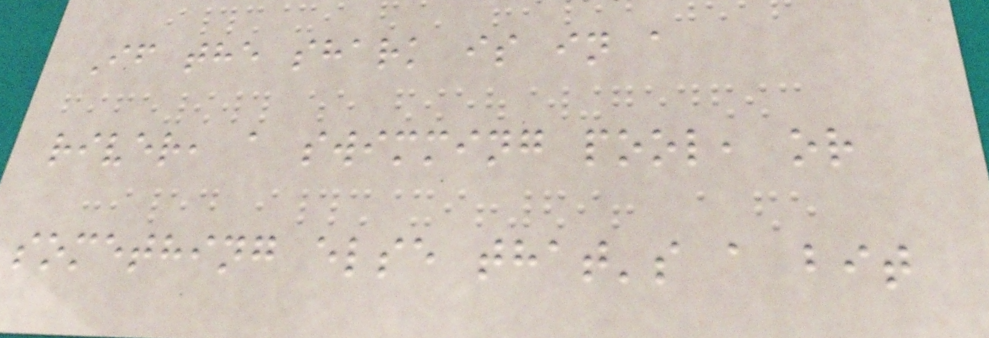If the shark is in a
river, a swimming pool, or
something else that's a bit
